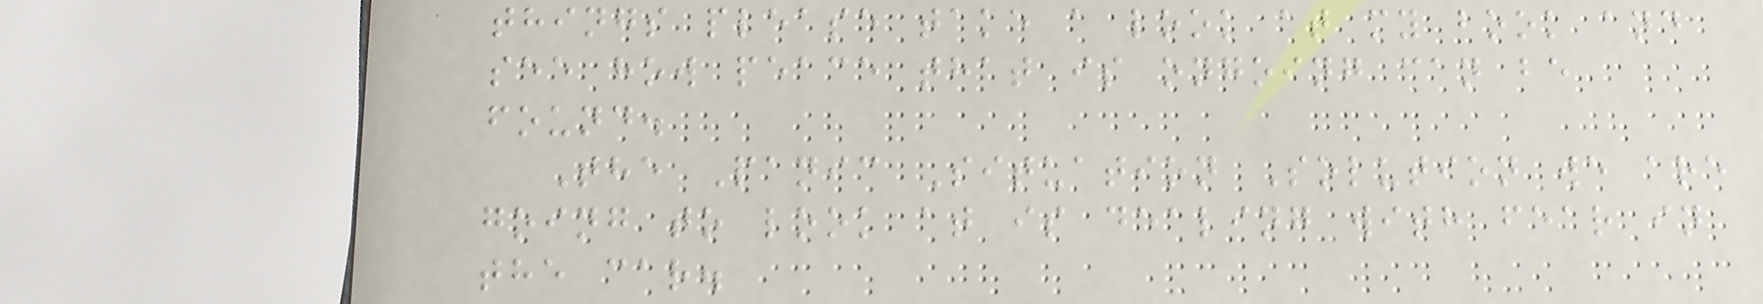things please take a look at my book and
see how peace that is ongoing can be
found.
The Panic Situation Solution we are
going to look at is dealing with fear in
the car.
